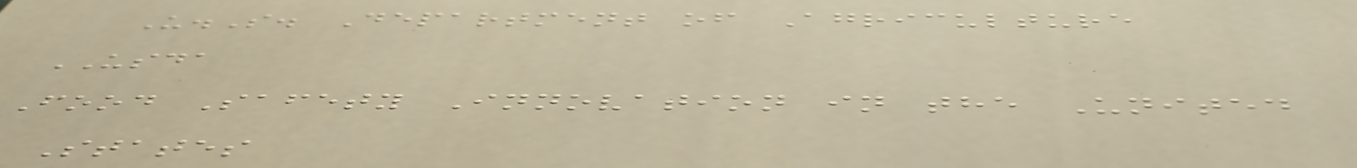U.S. Department of Agriculture
USDA
Food Safety Innovation in the United
States
